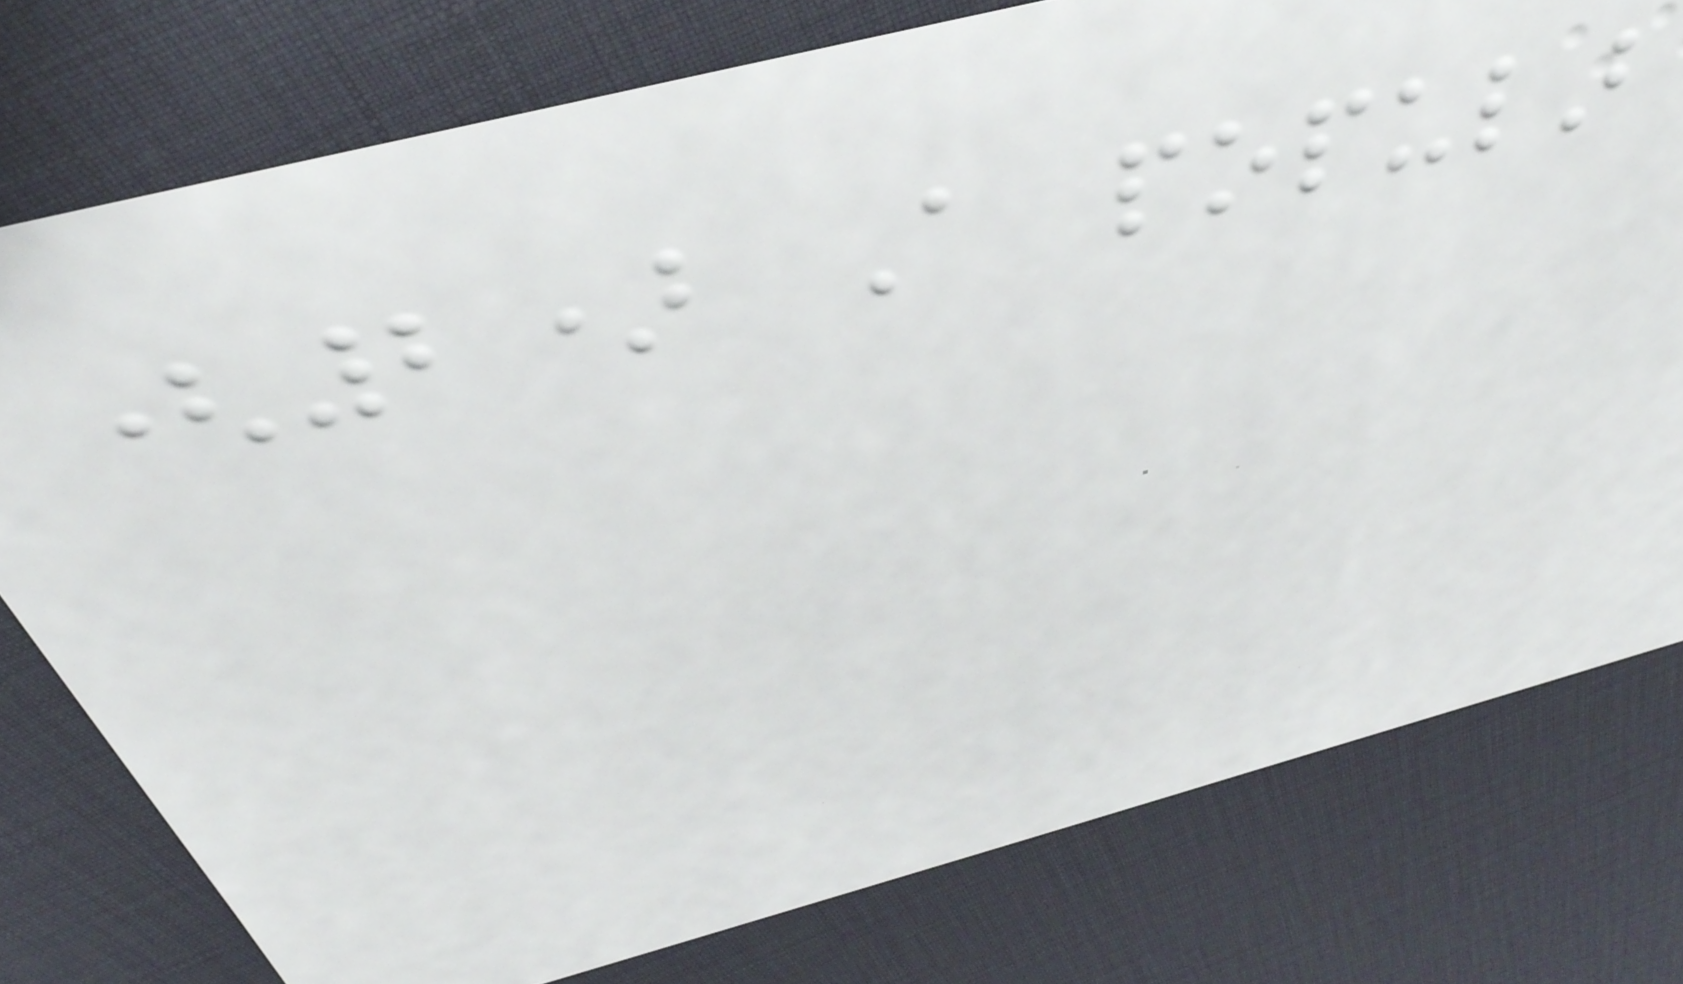(2) A popular
